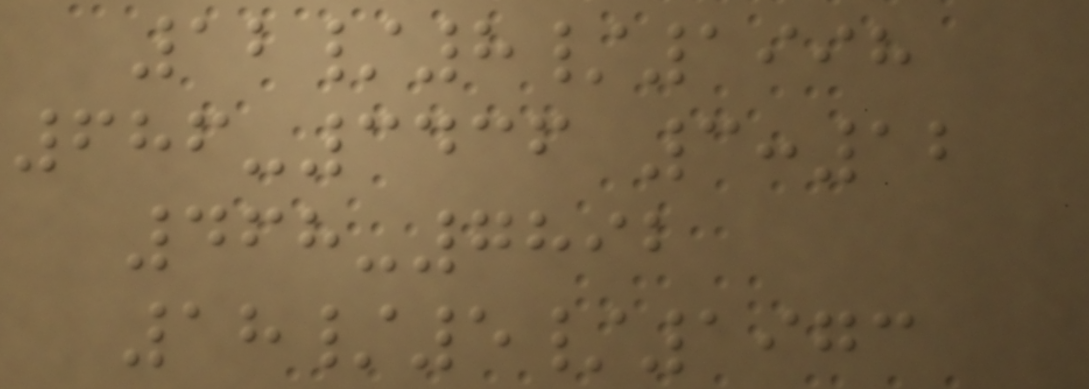12/8/1998
686-3436 3:12
468-7892
18/5/1973
